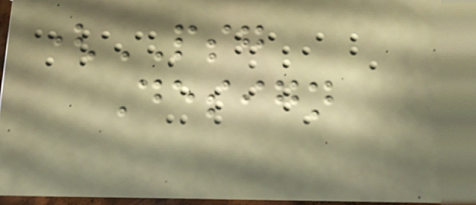(PSG
Design
